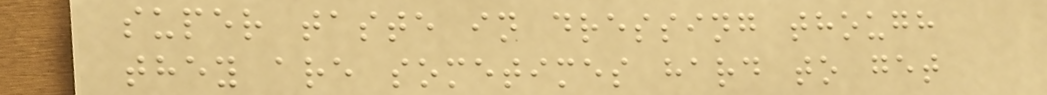super taste in dressing though
they are sometimes hard to get
